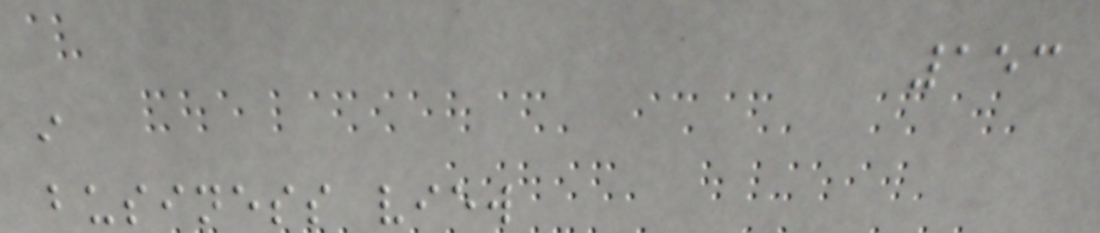153
i
business view
